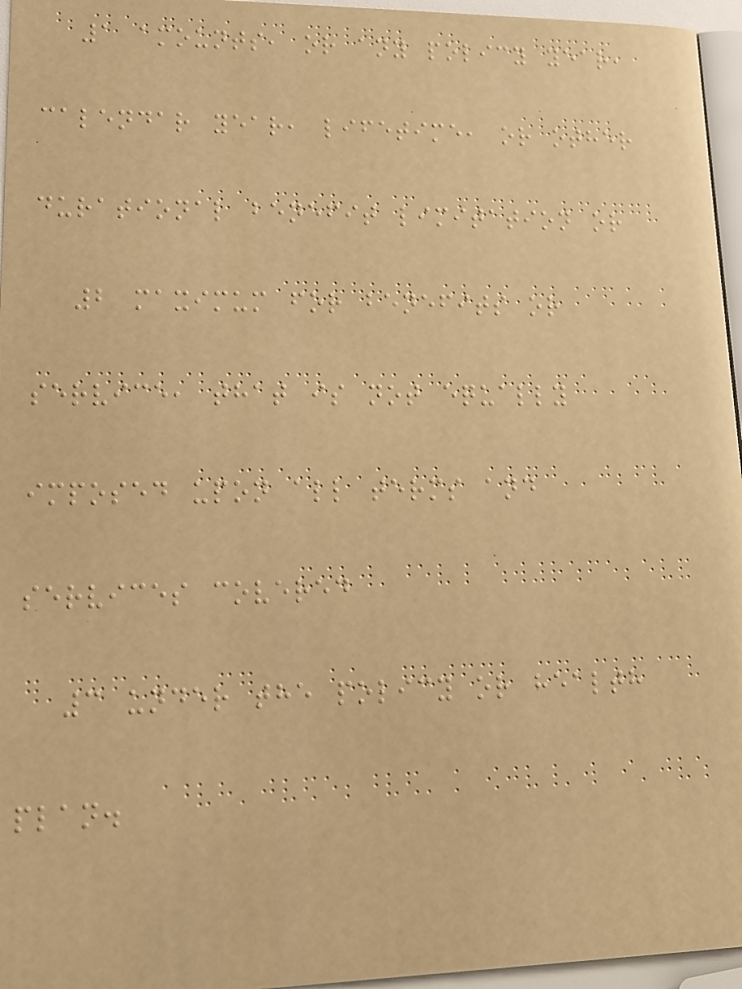1 amounts, or any policy year,
calendar year, lifetime, or other
durational benefit limitation or
2 maximum for benefits or
service, that is not equally
imposed upon all terms and
services covered
3 under the policy or health
plan.
